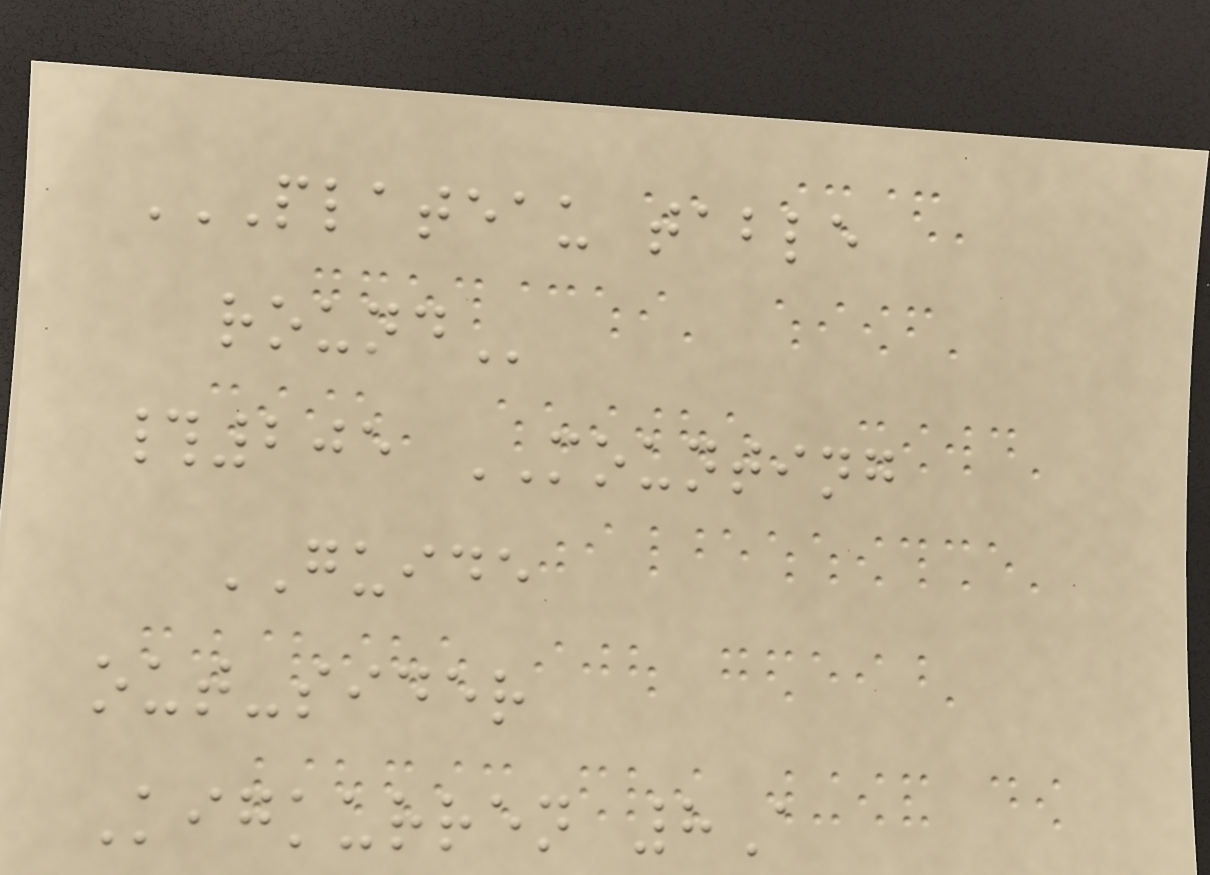PLATEAU TABLE
ROUND
#205 MOUNTING
GUIDE
out-sider
Kigkurren 8A
